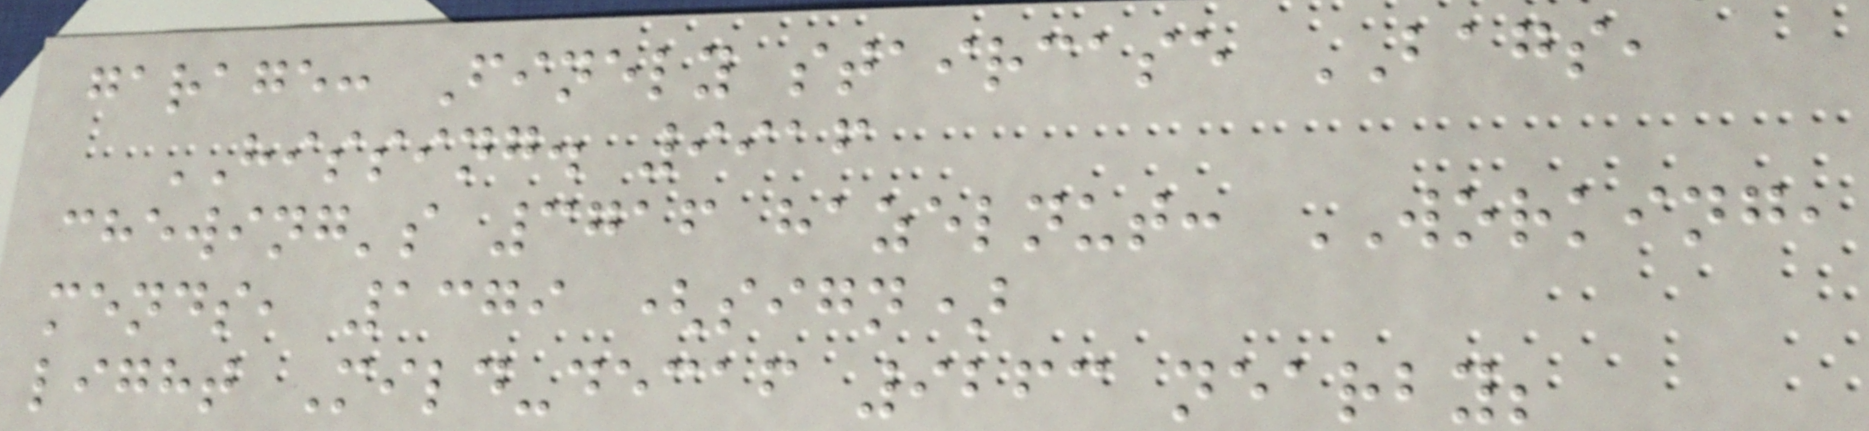garage: Finely staircase BAGS,
HISSING. 9916
chewing's 3716 hazelnut: WORKING,
mends, 1379 (sign)
light Mild-decaf 9263 nearby;
